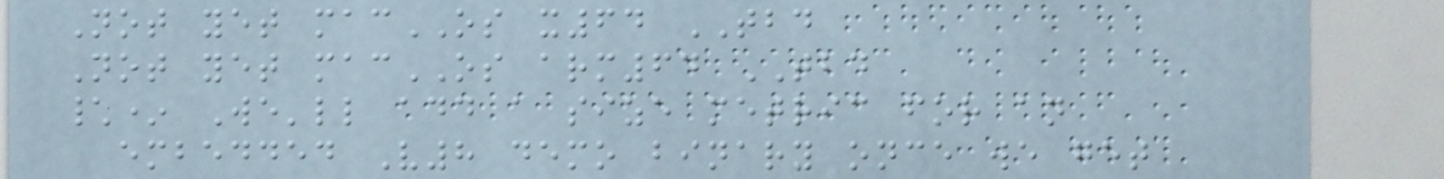Not yet macOS x64 TBD
Not yet macOS arm64 TBD
\* We'll add a size metric for an
embedded V8 demo binary once we get
